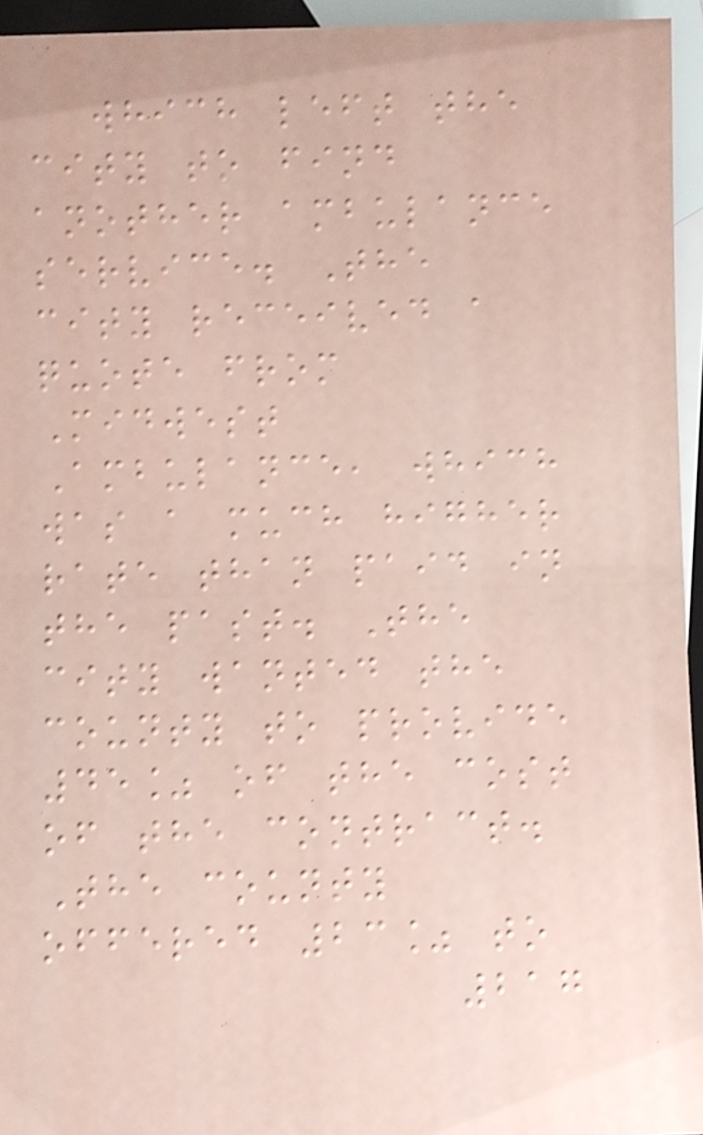which left the
city to find
another ambulance
service. The
city received a
quote from
Midwest
Ambulance, which
was a much higher
rate than paid in
the past. The
city wanted the
county to provide
45% of the cost
of the contract.
The county
offered 23% to
217
